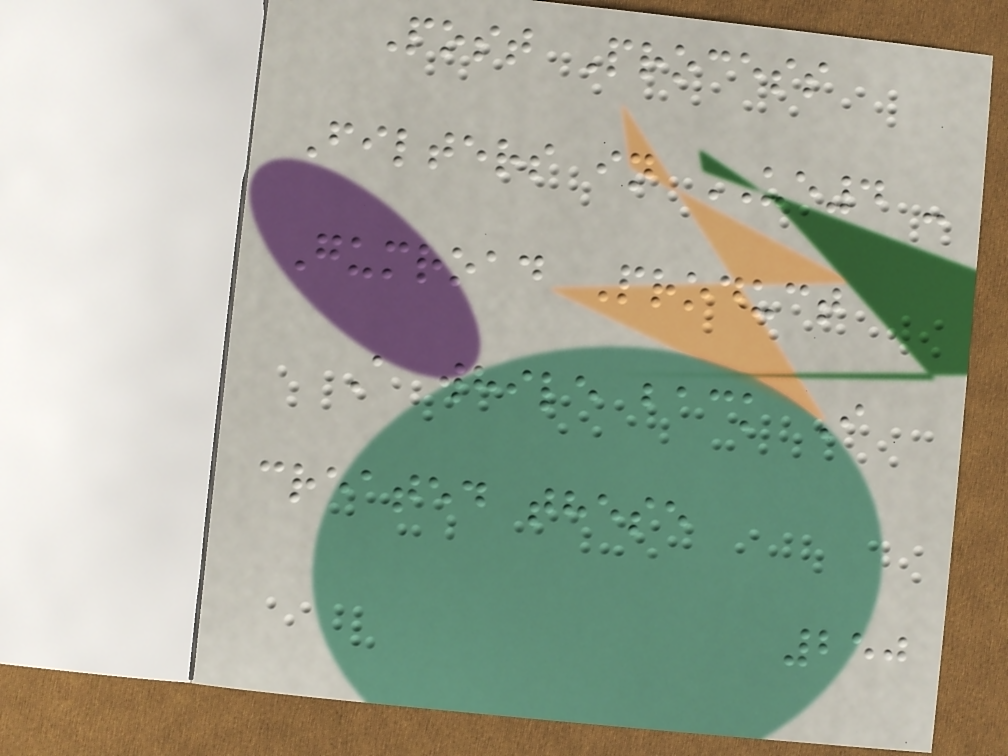Post Process
Filters in UE4 -
Gumroad Product
A while back I
created these
250
